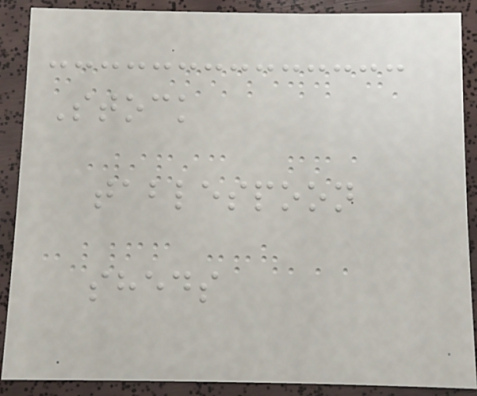Stock
tablespoon
sheds
